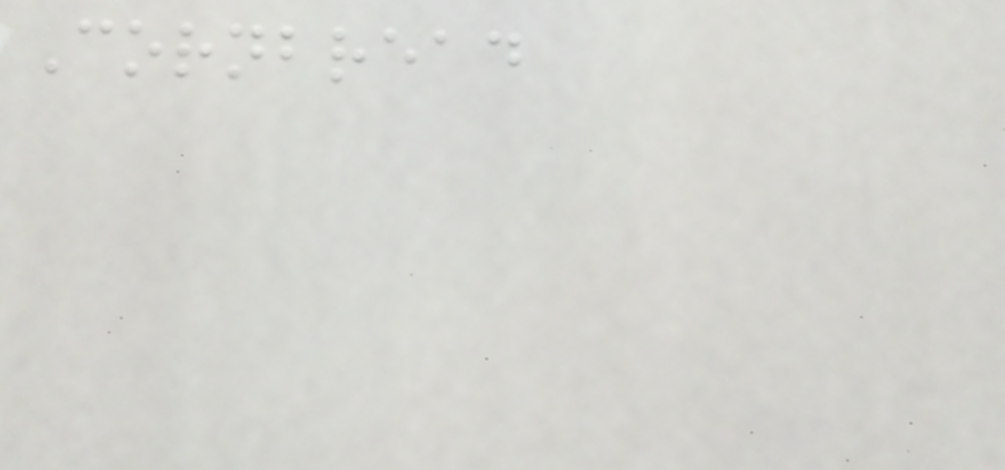Cornbread
